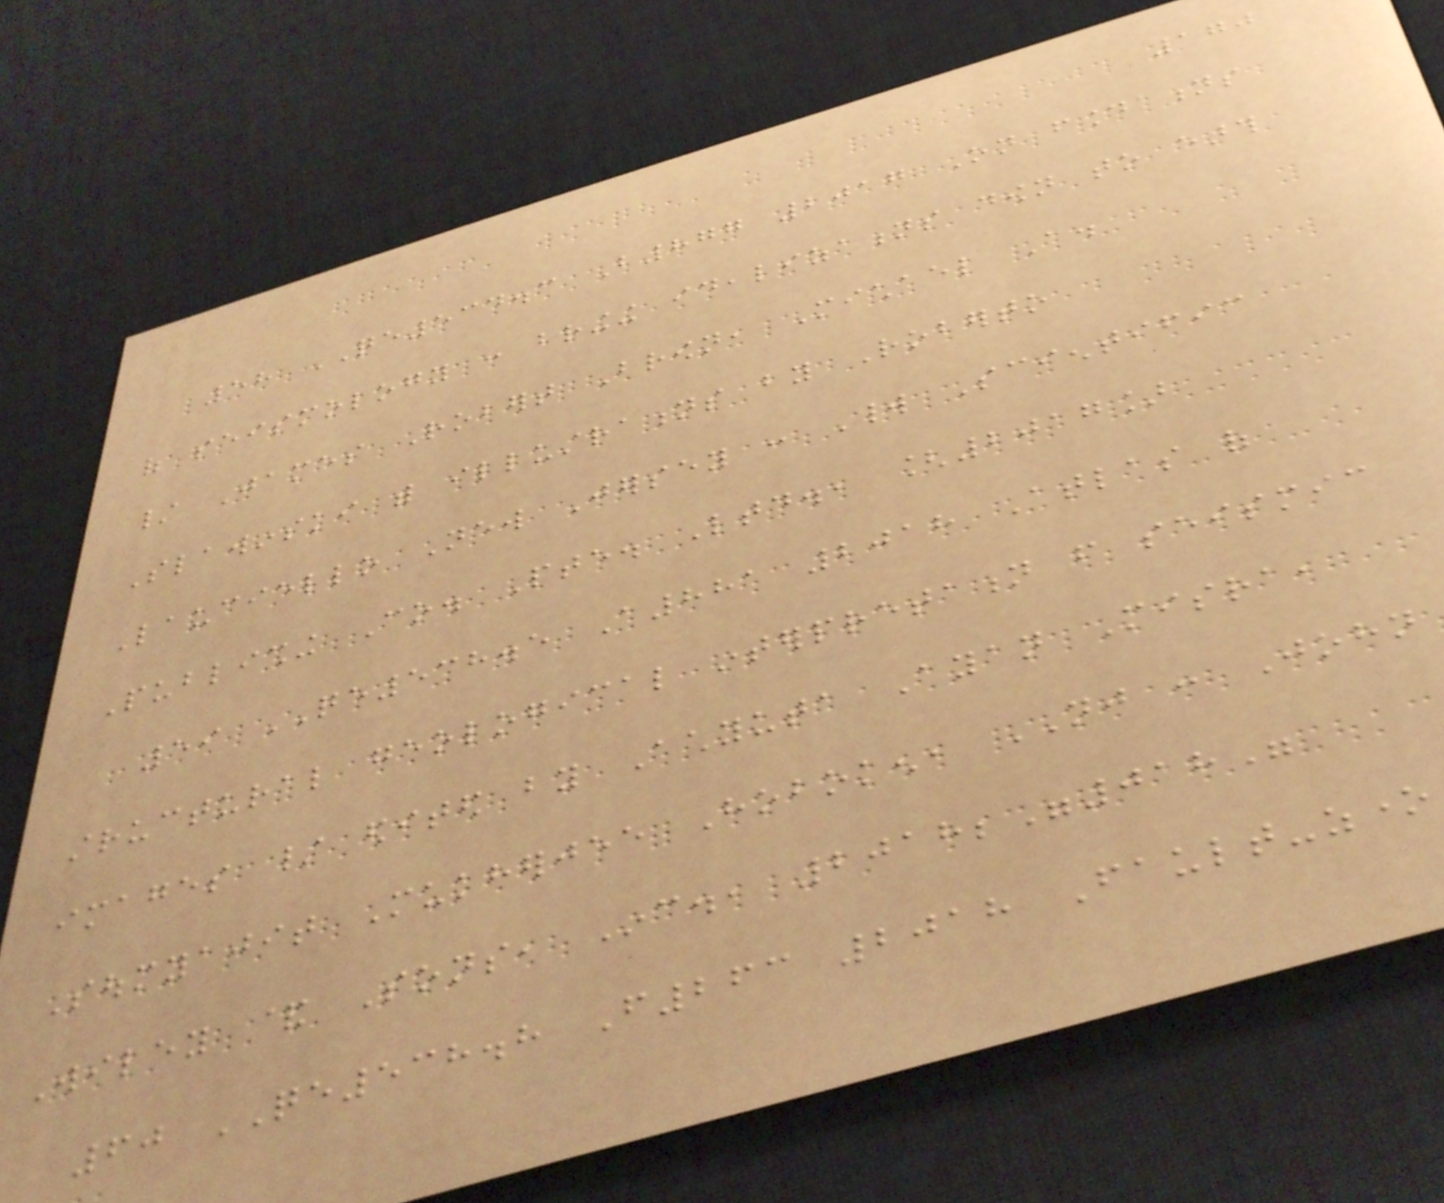170
58 QE534.3 B877 2017 On foundations
of seismology : bringing idealizations down to earth
/ James Robert Brown, Michael A.
Slawinski with illustrations by Roberto
Lauciello New Jersey : World Scientific
Publishing Co. Pte. Ltd., [2017]
59 QE538.5 A881 2018 Atlas of
structural geological interpretation from seismic
images / edited by Achyuta Ayan Misra,
Soumyajit Mukherjee Hoboken, NJ : John
Wiley & Sons, Inc., 2018;"018"
60 QE538.8 F263 2018 Fault-zone
